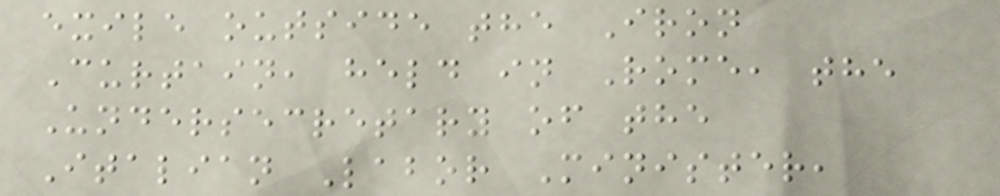exile outside the Iron
Curtain, held in Rome, the
Undersecretary of the
Italian Labor Minister,
